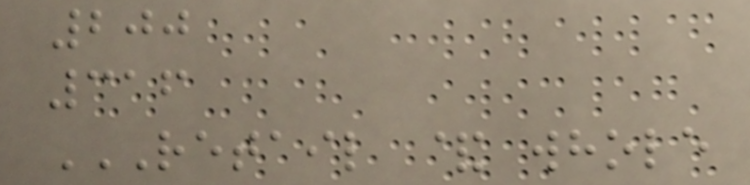200
316
RETAIL & WHOLE
